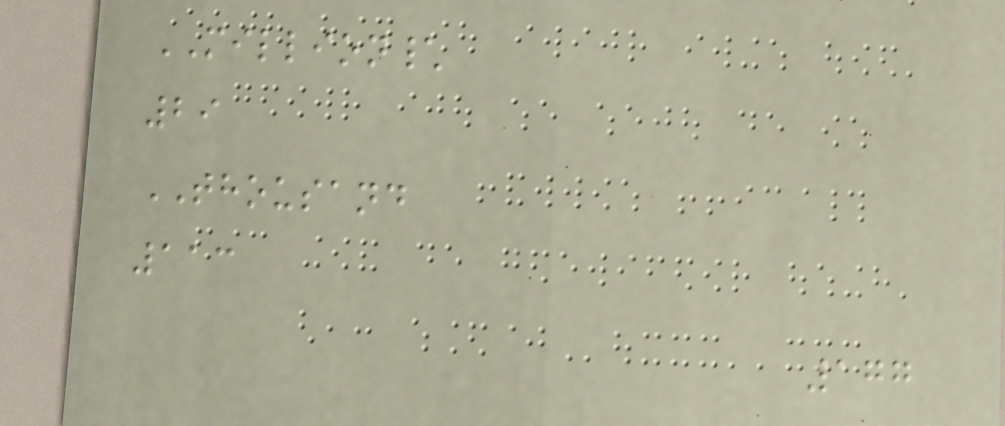MILLION\
29
THOUSAND
113
177
